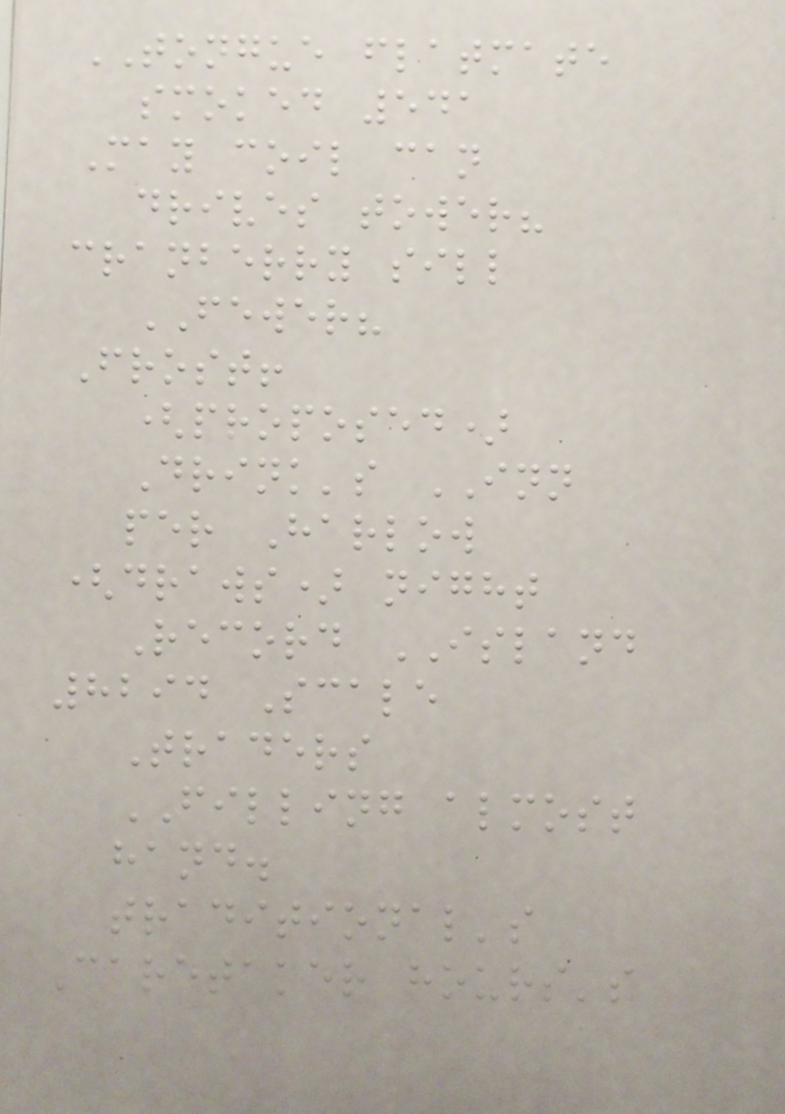TONGUE flatmate
smoked 541
May coil can
drives tower?
cranberry sill
FEWER?
Frost!
(proposed)
Drink's INN
per Harlow
(draws) night
Record ISLAND
8294 Scale
Traders
FILLING almost
hand.
traditional's
Caretaker hours's
